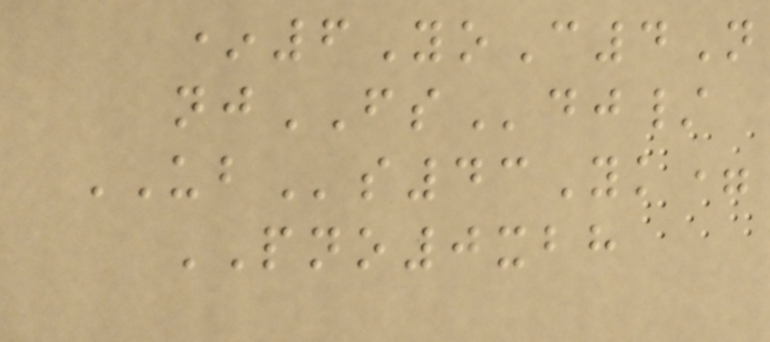*6YoC4N
njFSdj/
UBs43Yk=
PNO0xbh
